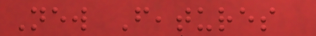New Features
